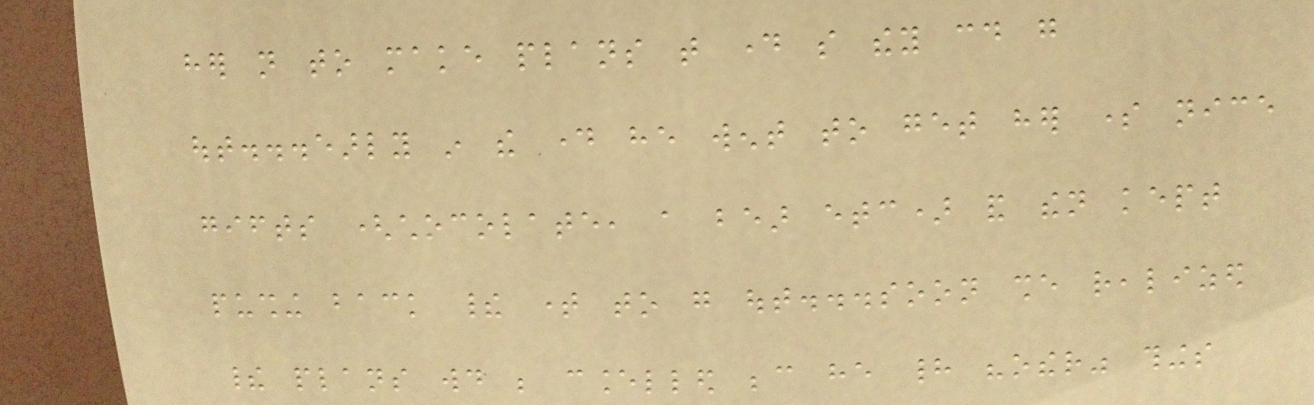her not to make plans that day so they could go
out...early in the day he went to get her some nice
gifts (chocolate, a bear etc) and then kept
pushing back their time to go out...soon she realized
their plans would be cancelled because he had "other" things
